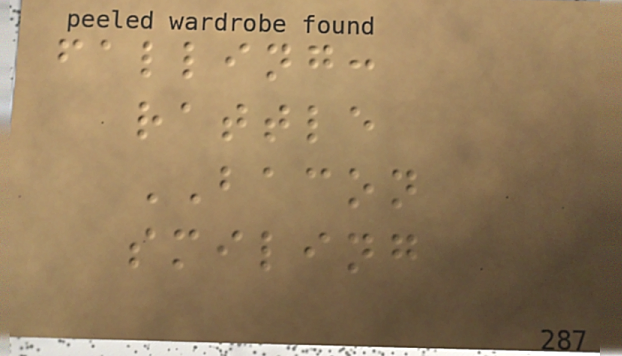falling:
rattle
BACON
smiling
